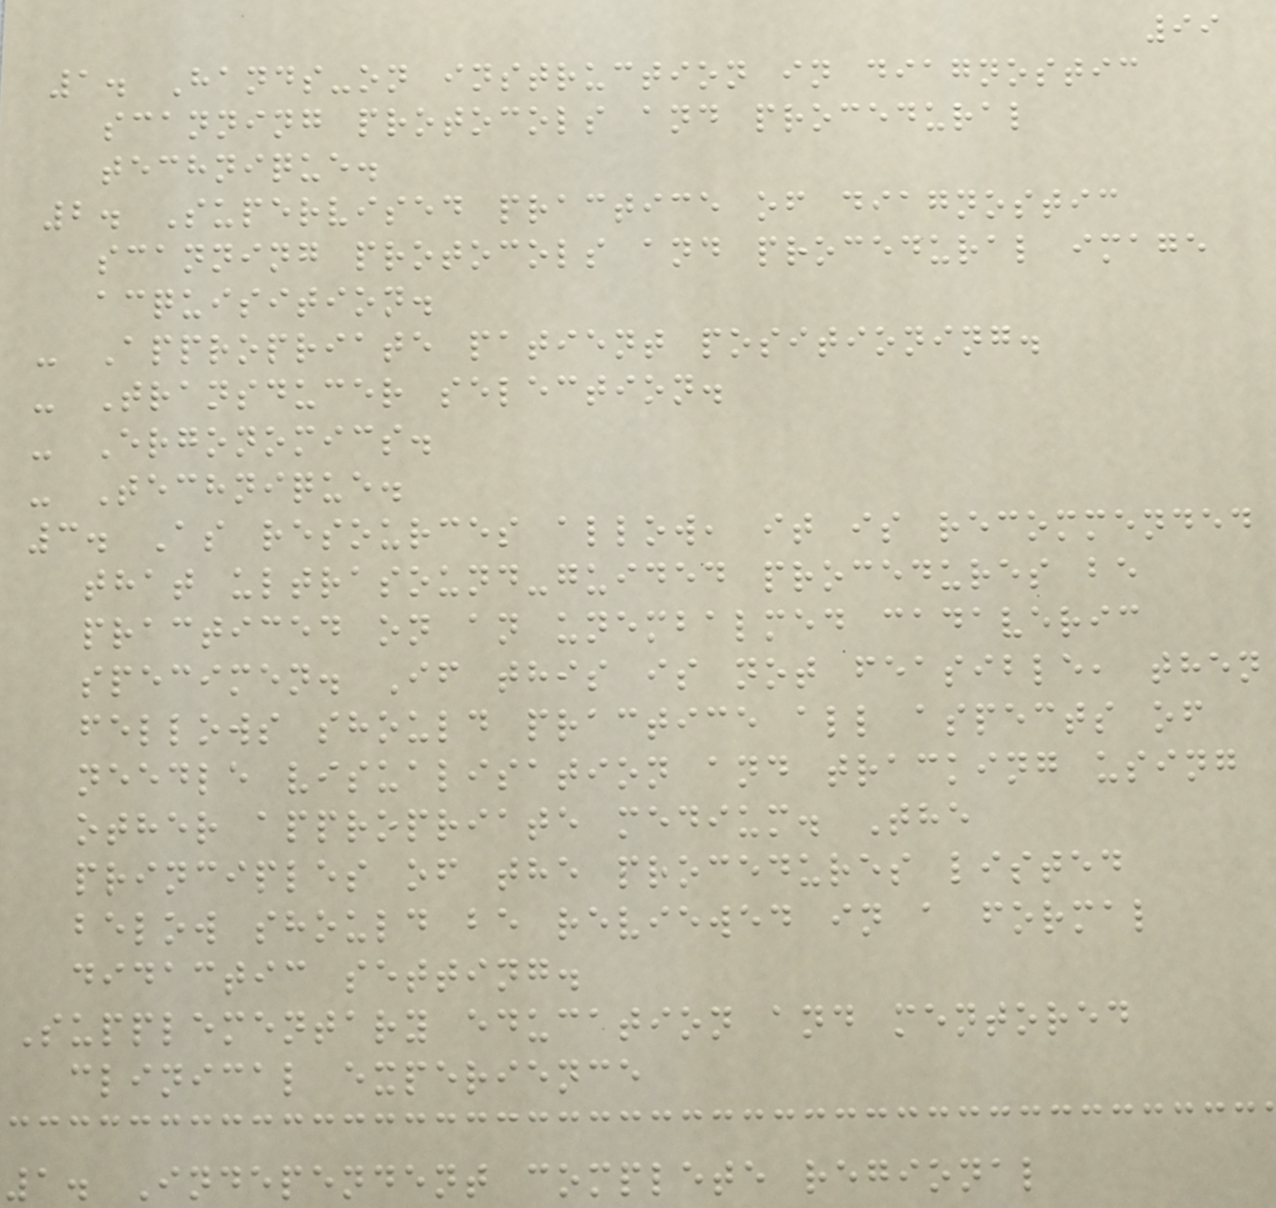99
1. Hands-on instruction in diagnostic
scanning protocols and procedural
technique.
2. Supervised practice of diagnostic
scanning protocols and procedural image
acquisition.
- Appropriate patient positioning.
- Transducer selection.
- Ergonomics.
- Technique.
3. As resources allow, it is recommended
that ultrasound-guided procedures be
practiced on an unembalmed cadaveric
specimen. If this is not feasible, then
fellows should practice all aspects of
needle visualisation and tracking using
other appropriate medium. The
principles of the procedures listed
below should be reviewed in a formal
didactic setting.
Supplementary education and mentored
clinical experience
1. Independent complete regional
